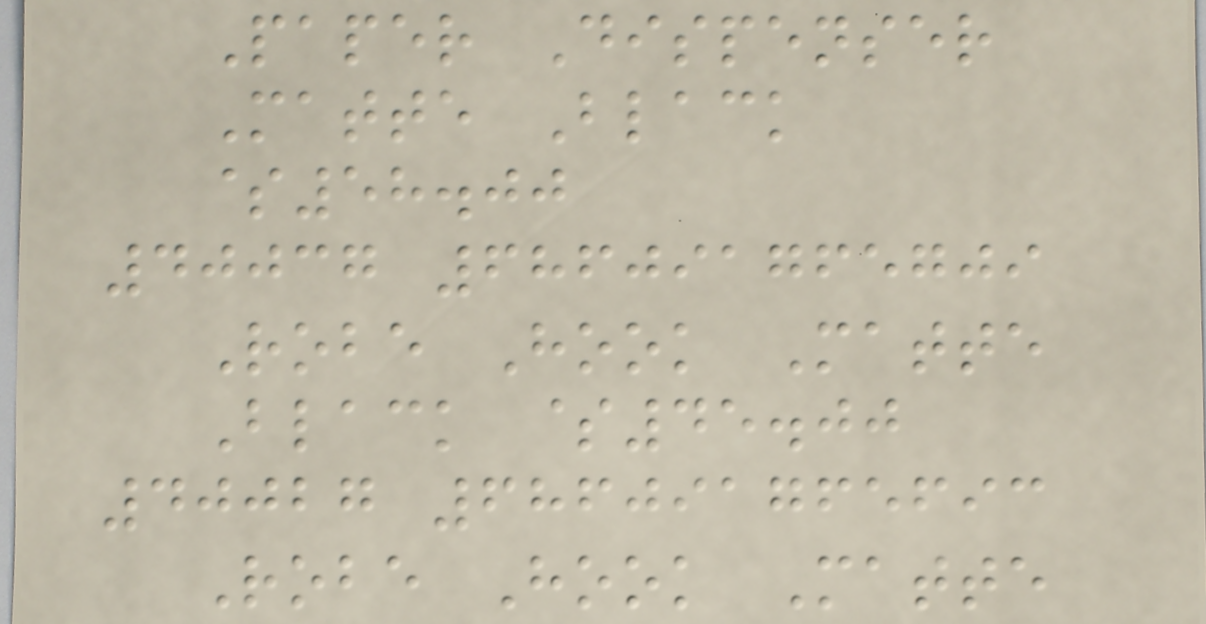Paper Dispenser
Matte Black
$58.00
40037 686091765709
Robe Hook Matte
Black $45.00
40027 686091765693
Robe Hook Matte
